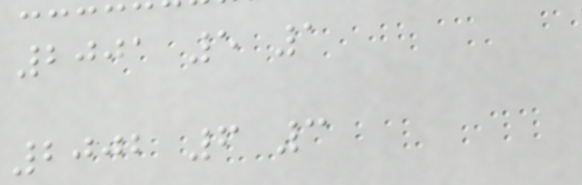2001 5 1
2002 6 3
